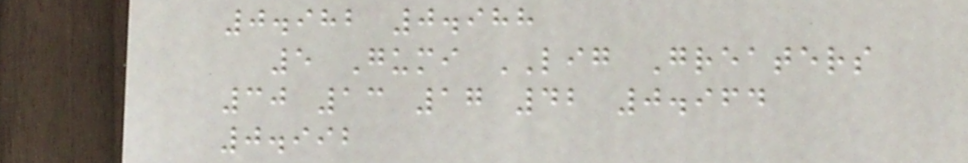0.982 0.988
5 Gumi LIG Greaters
30 13 17 42 0.964
0.992
